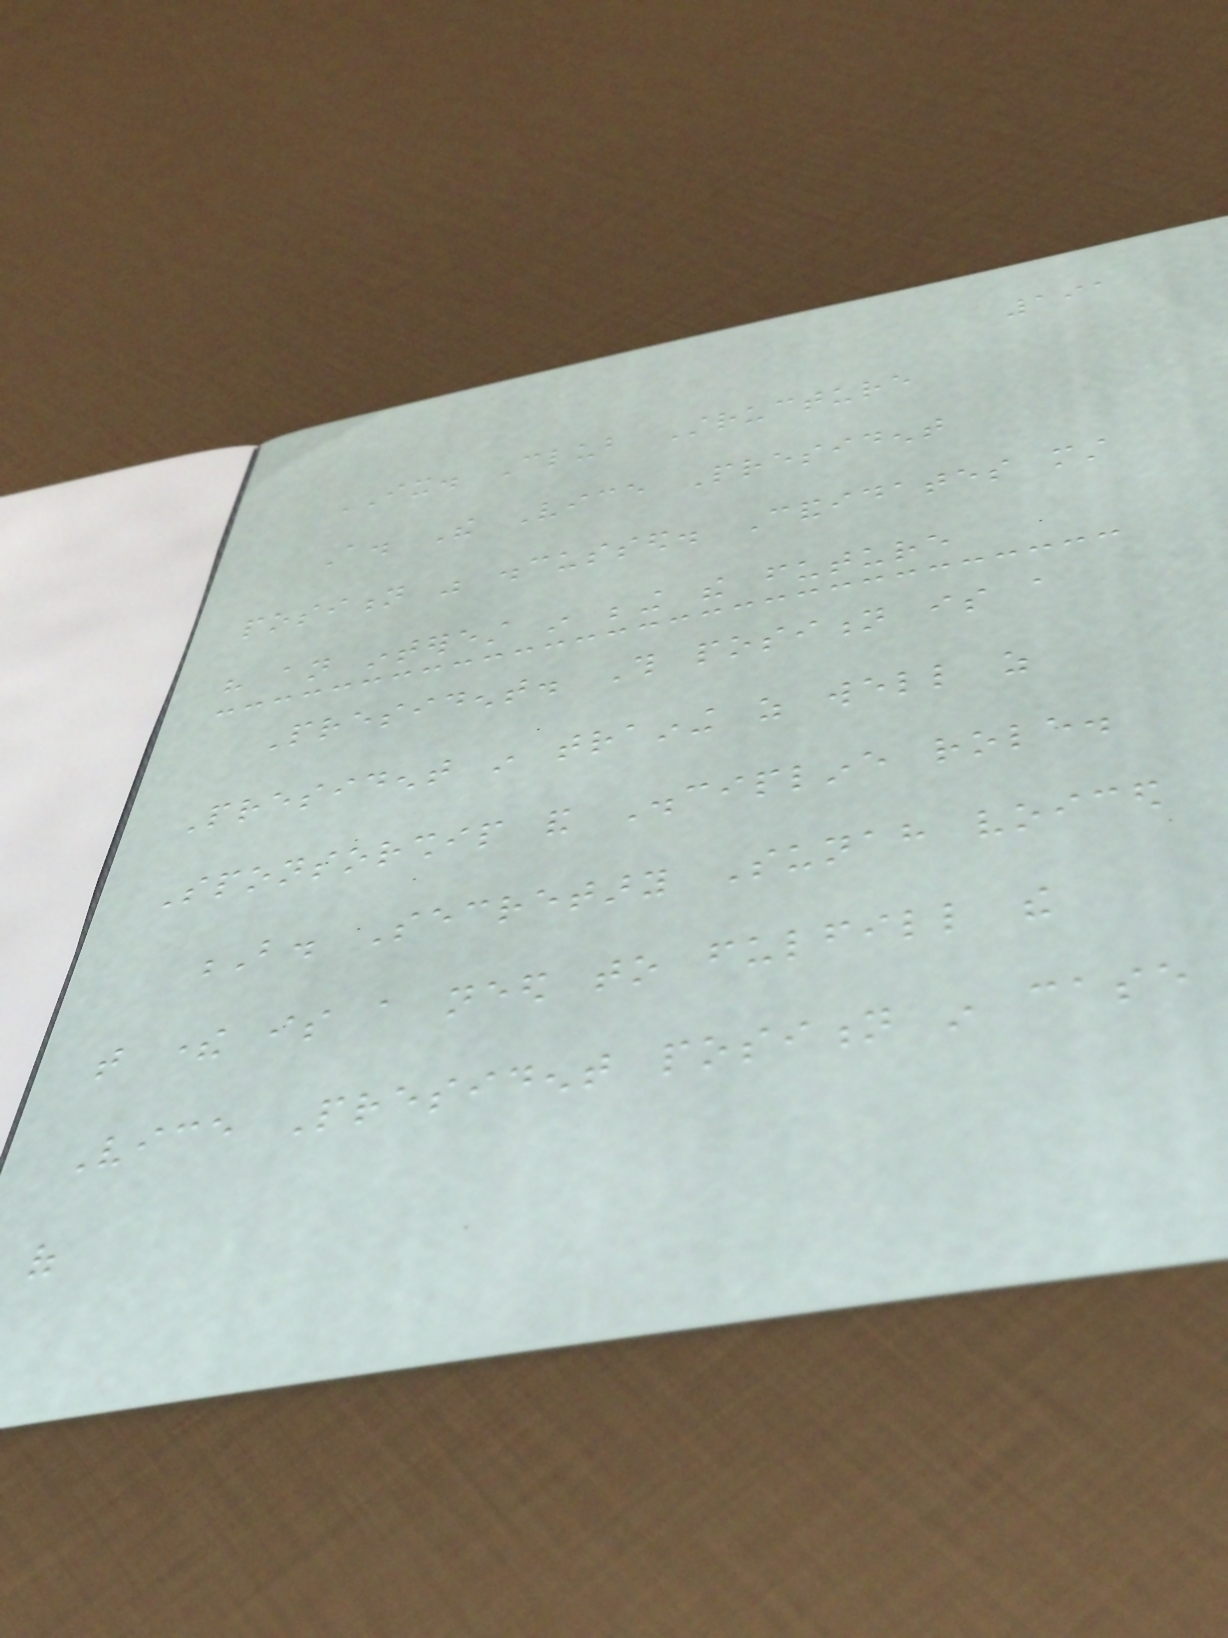191
IX. Club Structure
A. The Vice President
position was discussed. Candidates must
have an interest in being the future
President. This position is a
President in training as well as
Sponsorship and Discipline role.
B. Secretary Sunah voiced
that there is a need to fulfill the
Vice President position in case
of
